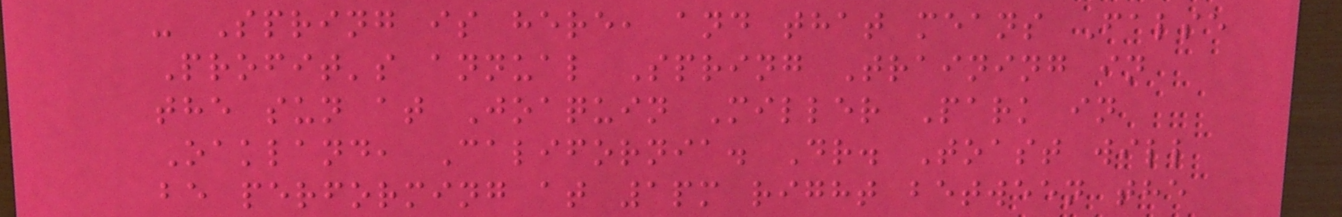- Spring is here, and that means False
Profit's annual Spring Training in
the sun at Joaquin Miller Park in
Oakland, California. Dr. Toast will
be performing at 1pm right between the
